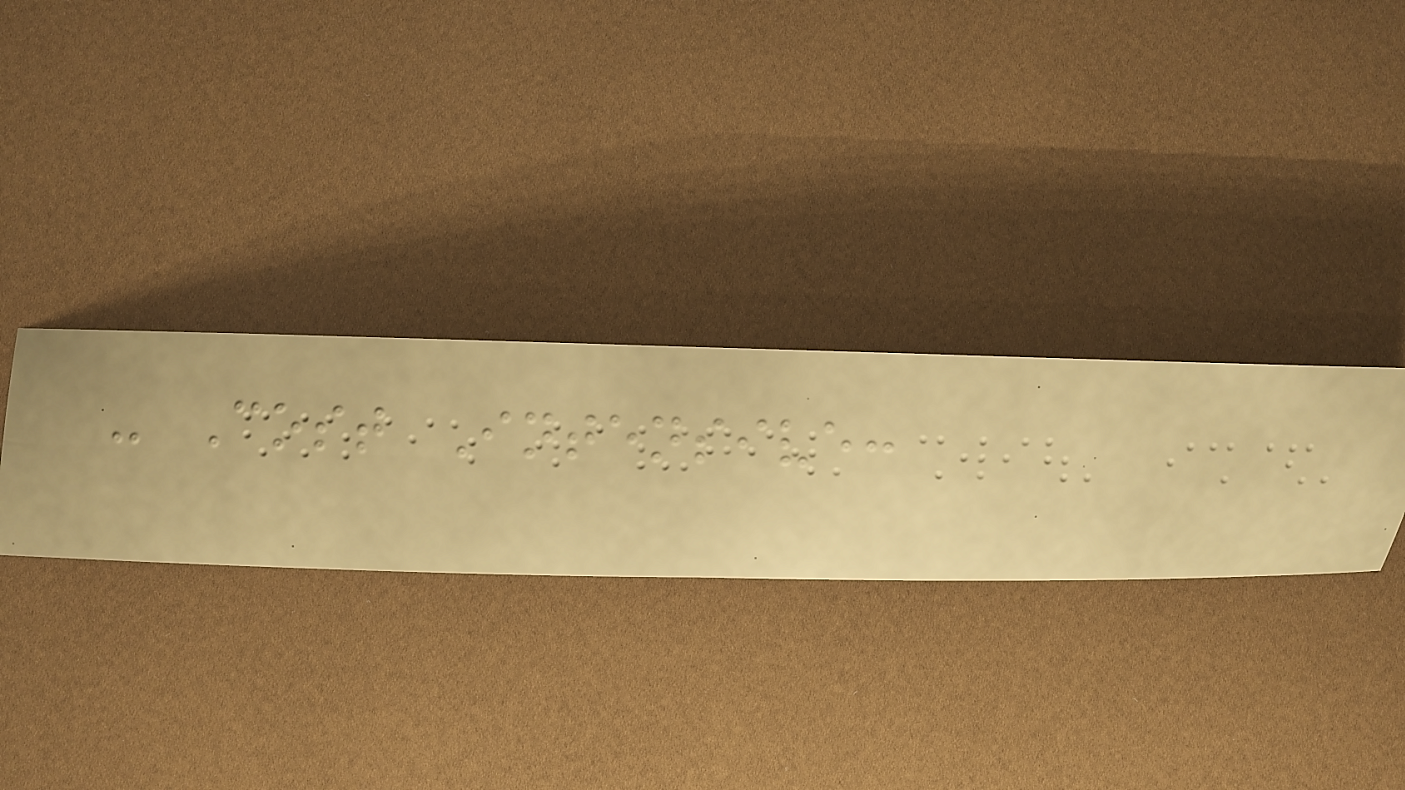- Cost Intensive:
